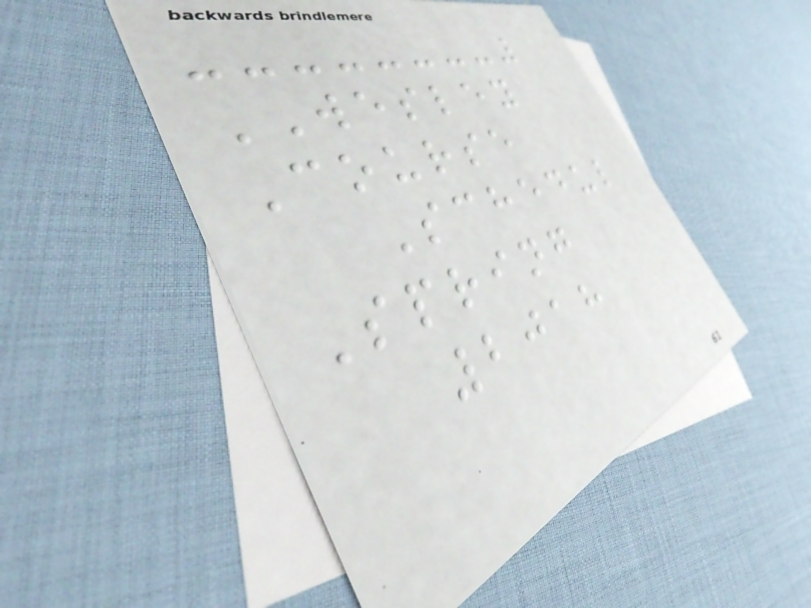WESLEY
Course
Schedul
Spring
2018
